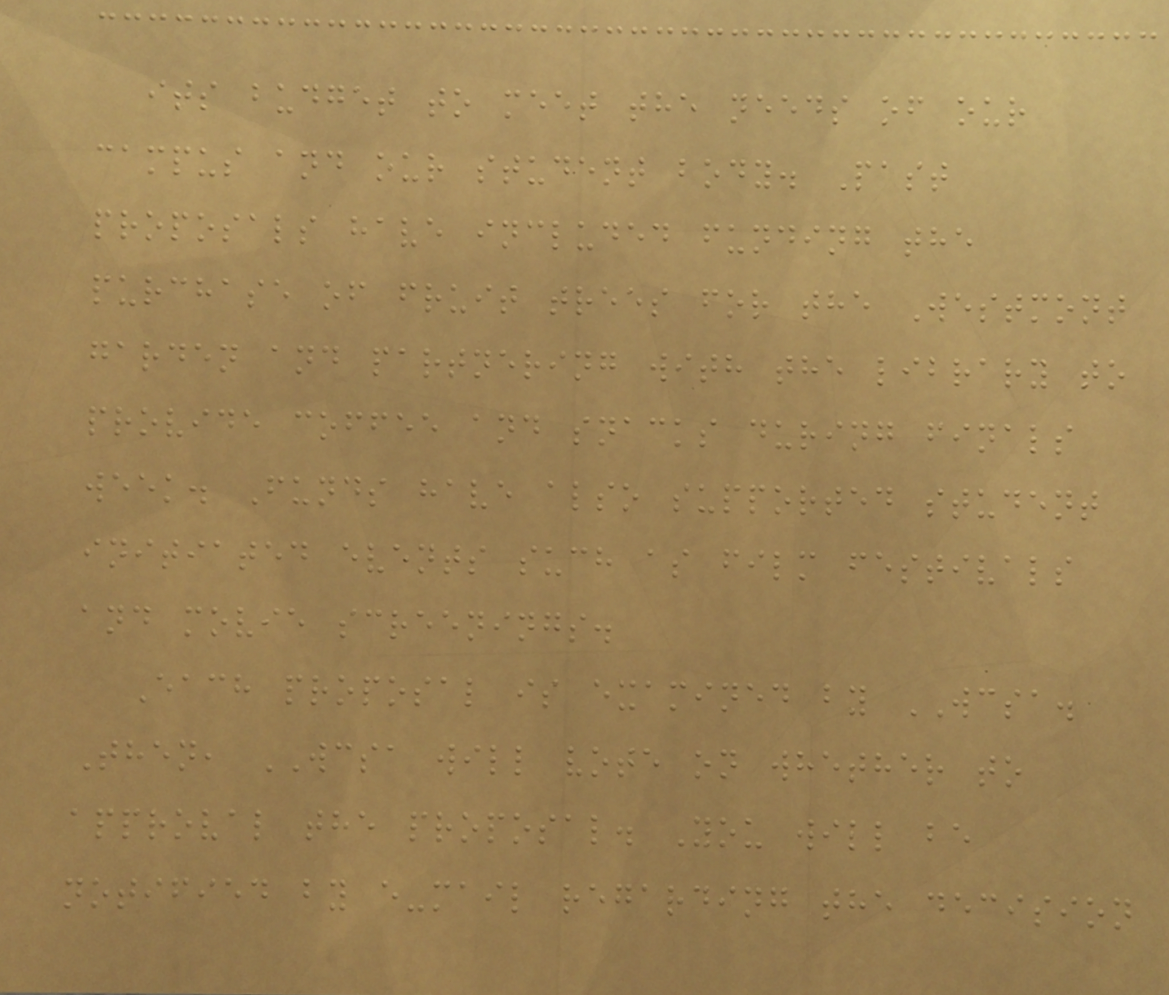its budget to meet the needs of our
campus and our student body. Past
proposals have included funding the
purchase of fruit trees for the Westmont
garden and partnering with the library to
provide coffee and snacks during finals
week. Funds have also supported student
initiated events such as film festivals
and movie screenings.
Each proposal is examined by WCSA.
Then, WCSA will vote on whether to
approval the proposal. You will be
notified by e-mail regarding the decision
